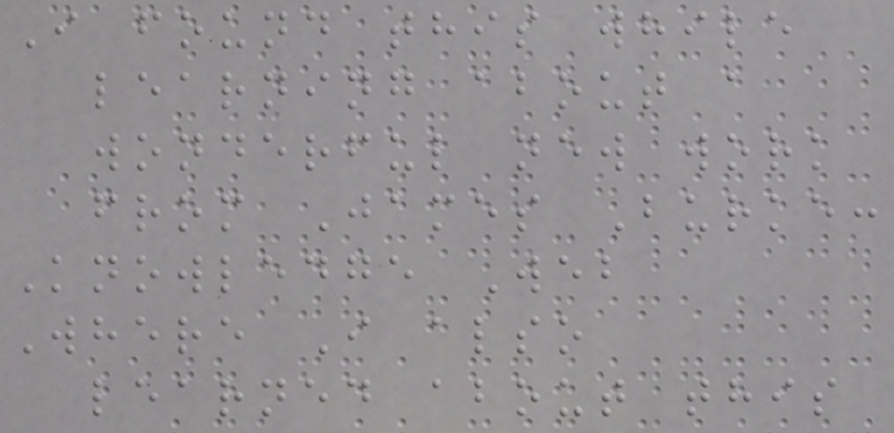I found this while
learning about a
wonderful new work
from James Burke:
Knowledge Web
Where I also
learned about this
